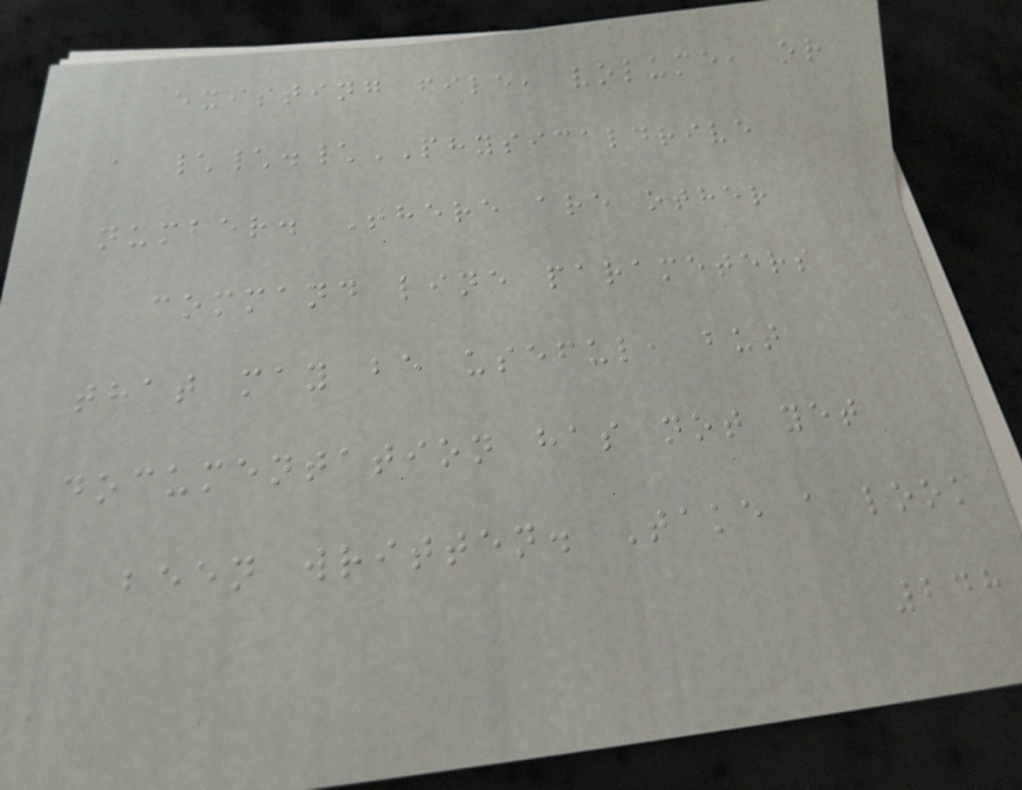existing file, volume, or
a \\.\PHYSICALDRIVE
number. There are other
command line parameters
that may be useful, but
documentation has not yet
been written. Take a look
248
